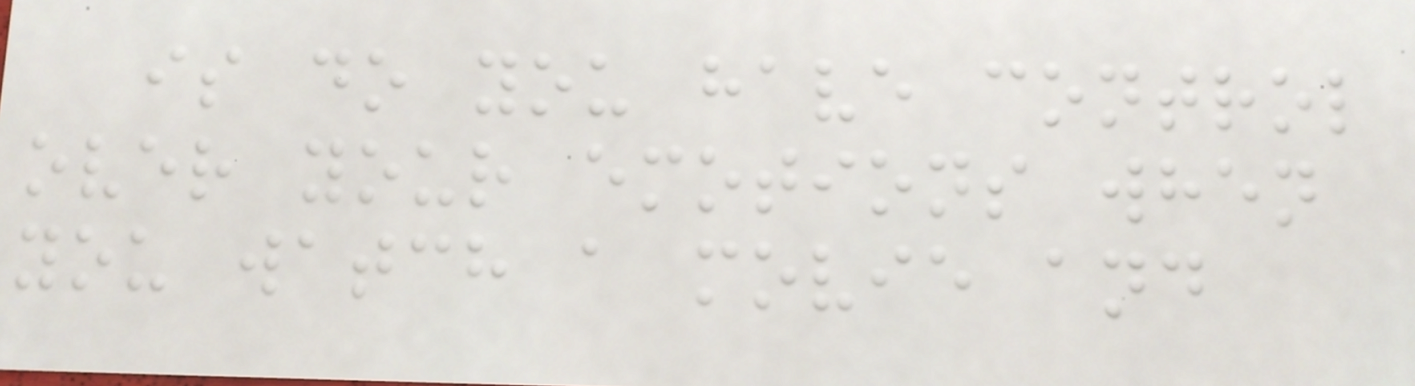is do you have control
over your emotions when
you watch a movie and
